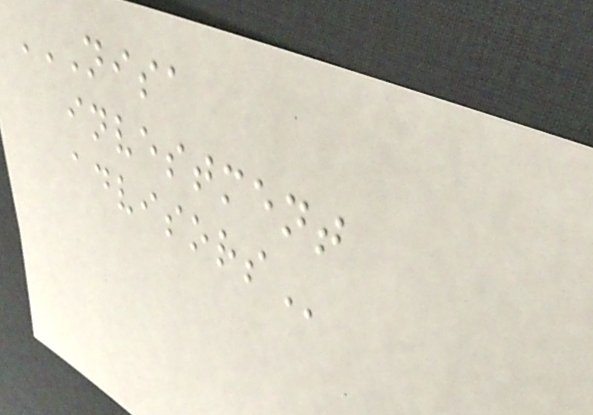NISA
INVESTMENT
ADVISORS
